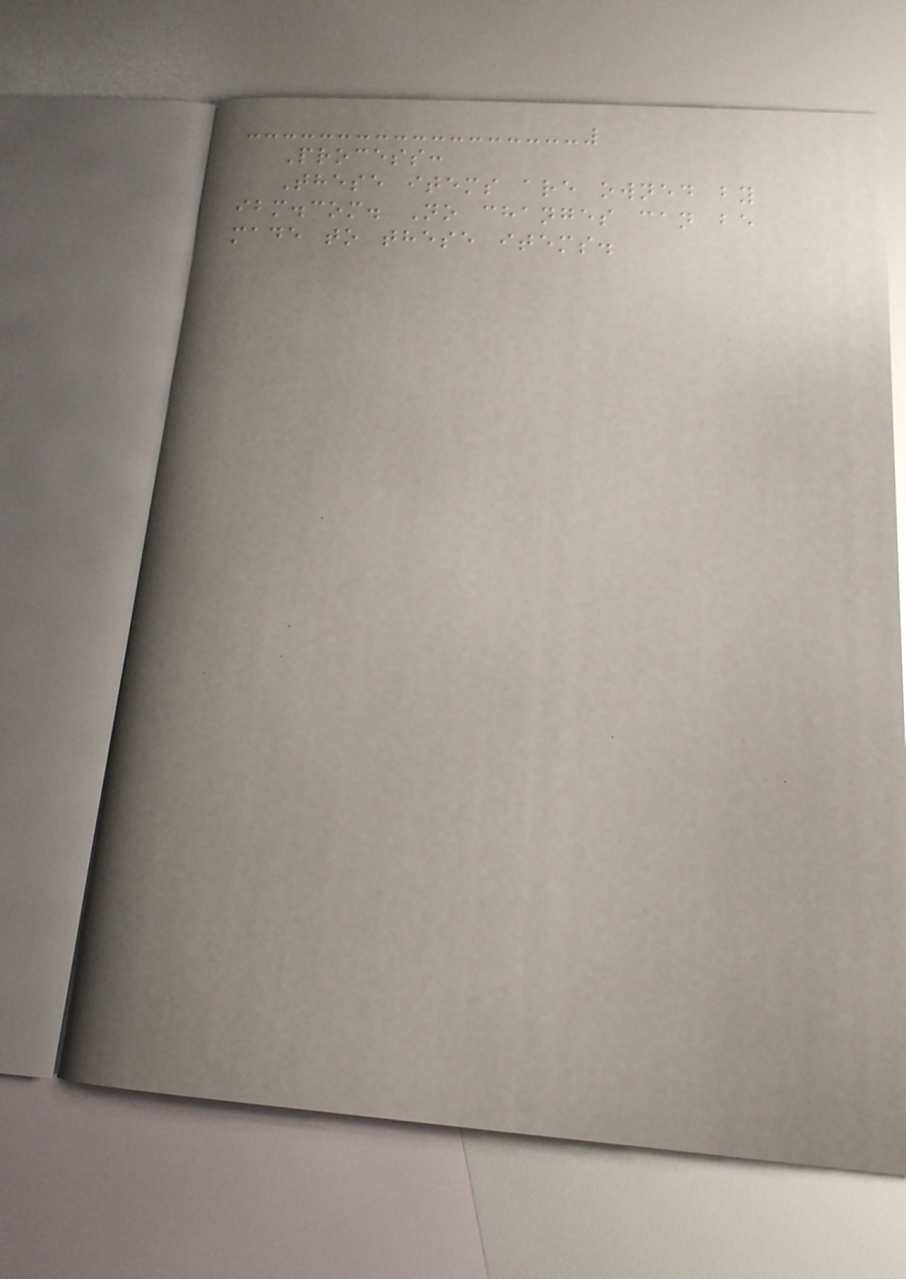Process:
These items are owned by
ibm.com. No changes can be
made to these items.
